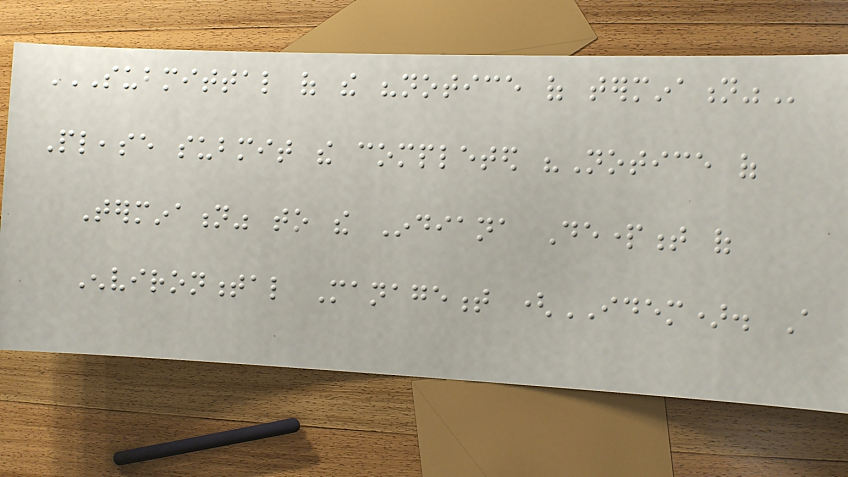SUBMITTAL OF THE "NOTICE OF TERMINATION"
Please submit the completed "Notice of
Termination" to the Indiana Department of
Environmental Management (IDEM). A
